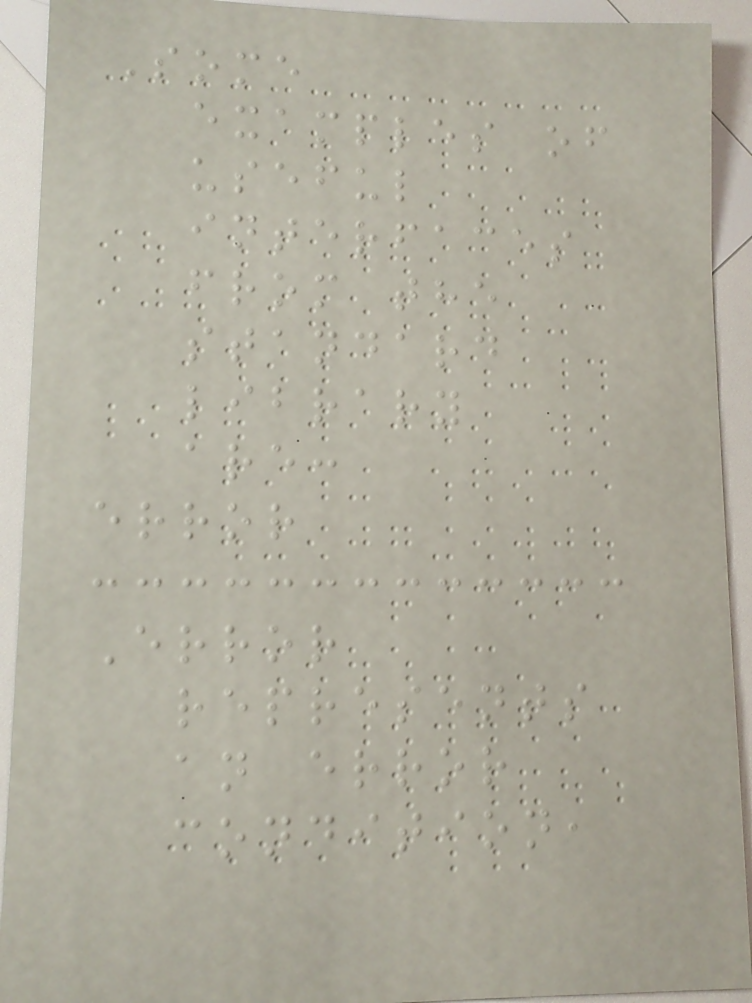Some
examples of
useful
interfaces
from the
standard
library
are:
error
Error
represents
an error
condition,
